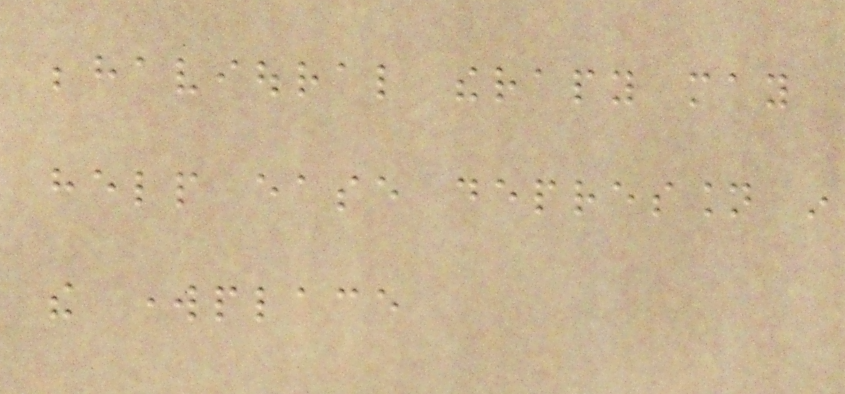behavioural therapy may
help ease depression in
the workplace
